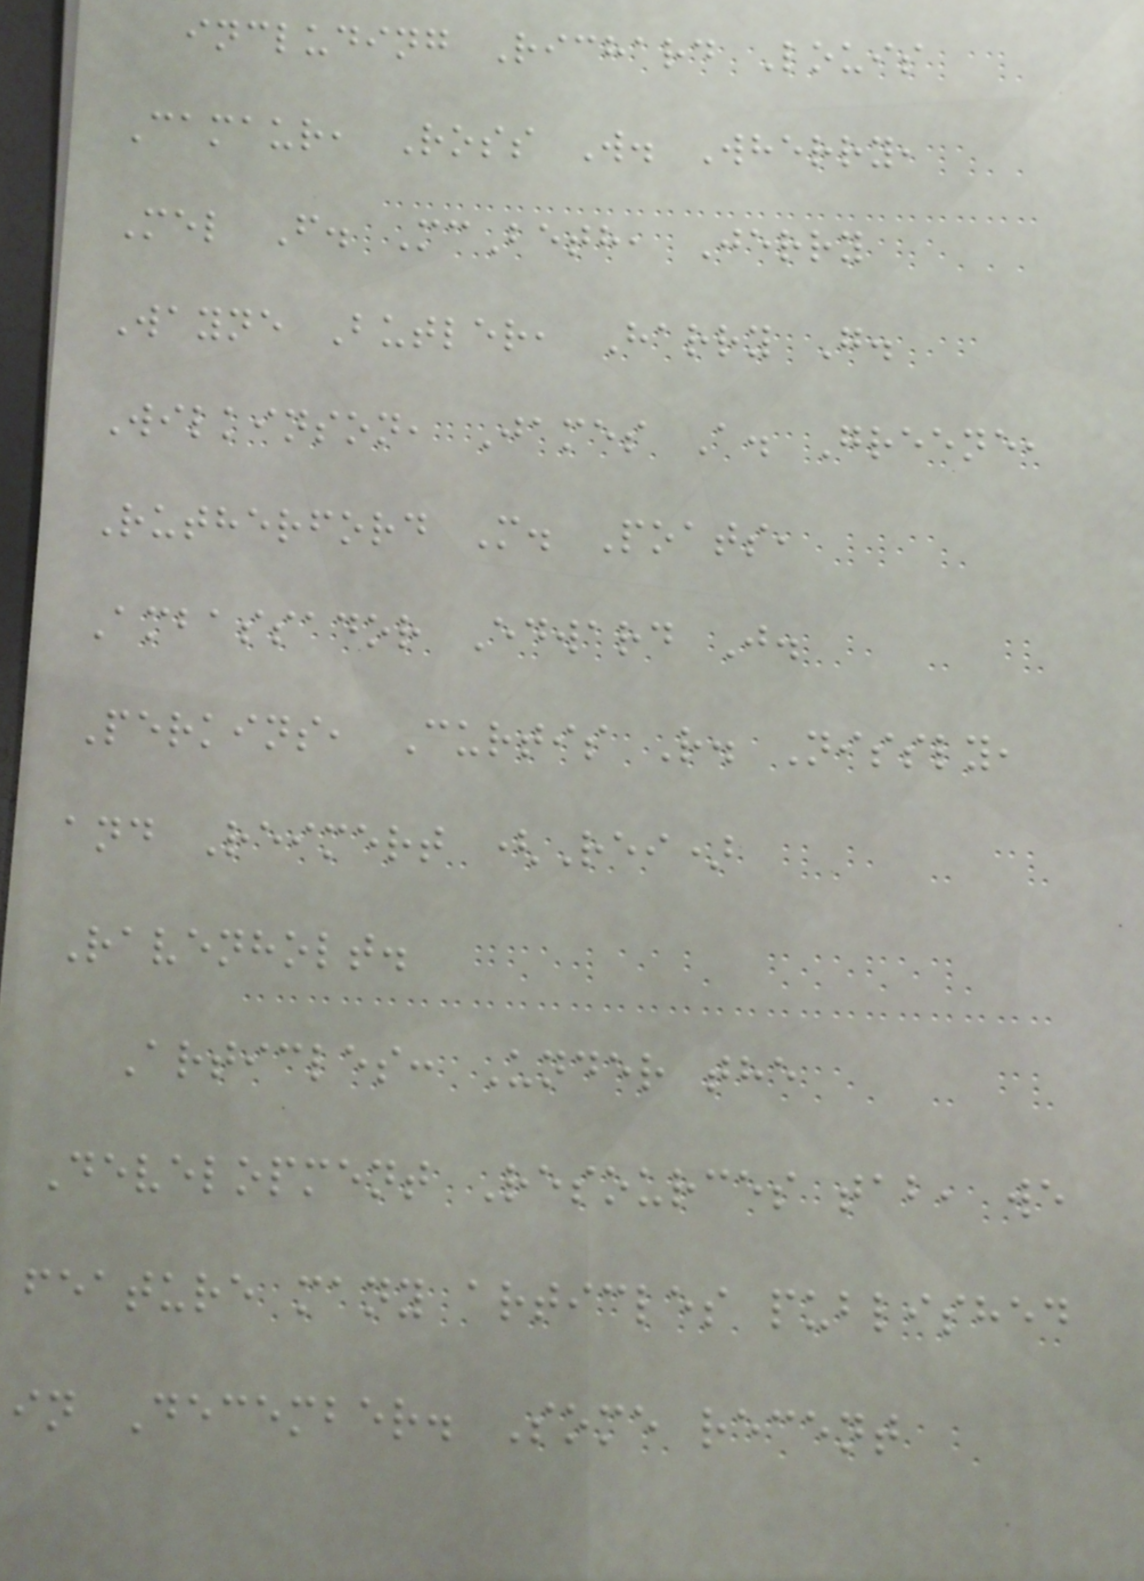including Richard Louis
Camaur, Ross W. Wherry,
Mel F. McBeth, Jerry
Wayne Butler, Harry G.
Wilkinson, James A. Greene,
Rutherford M. Poats,
Ambassador Edward J.
Perkins, Curtis R. Nissly,
and Reimert (Rei)
Ravenholt.
Articles: Under the
Development Resources tab, we
feature many articles published
in December. Some recent
